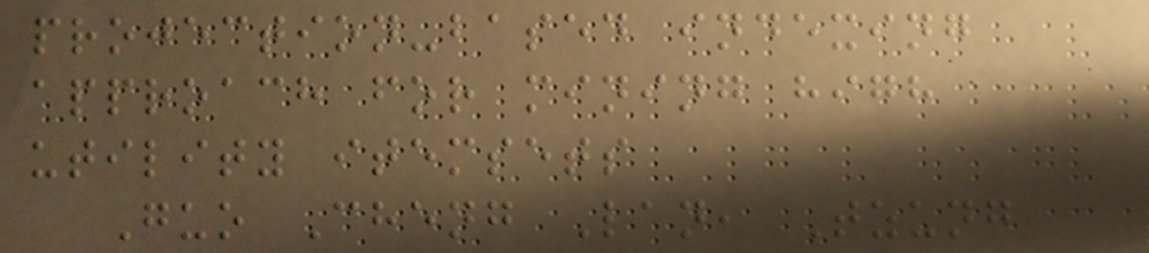projection-based indexing
approach for mining high
utility itemsets
Guo Cheng Lan, Tzung
